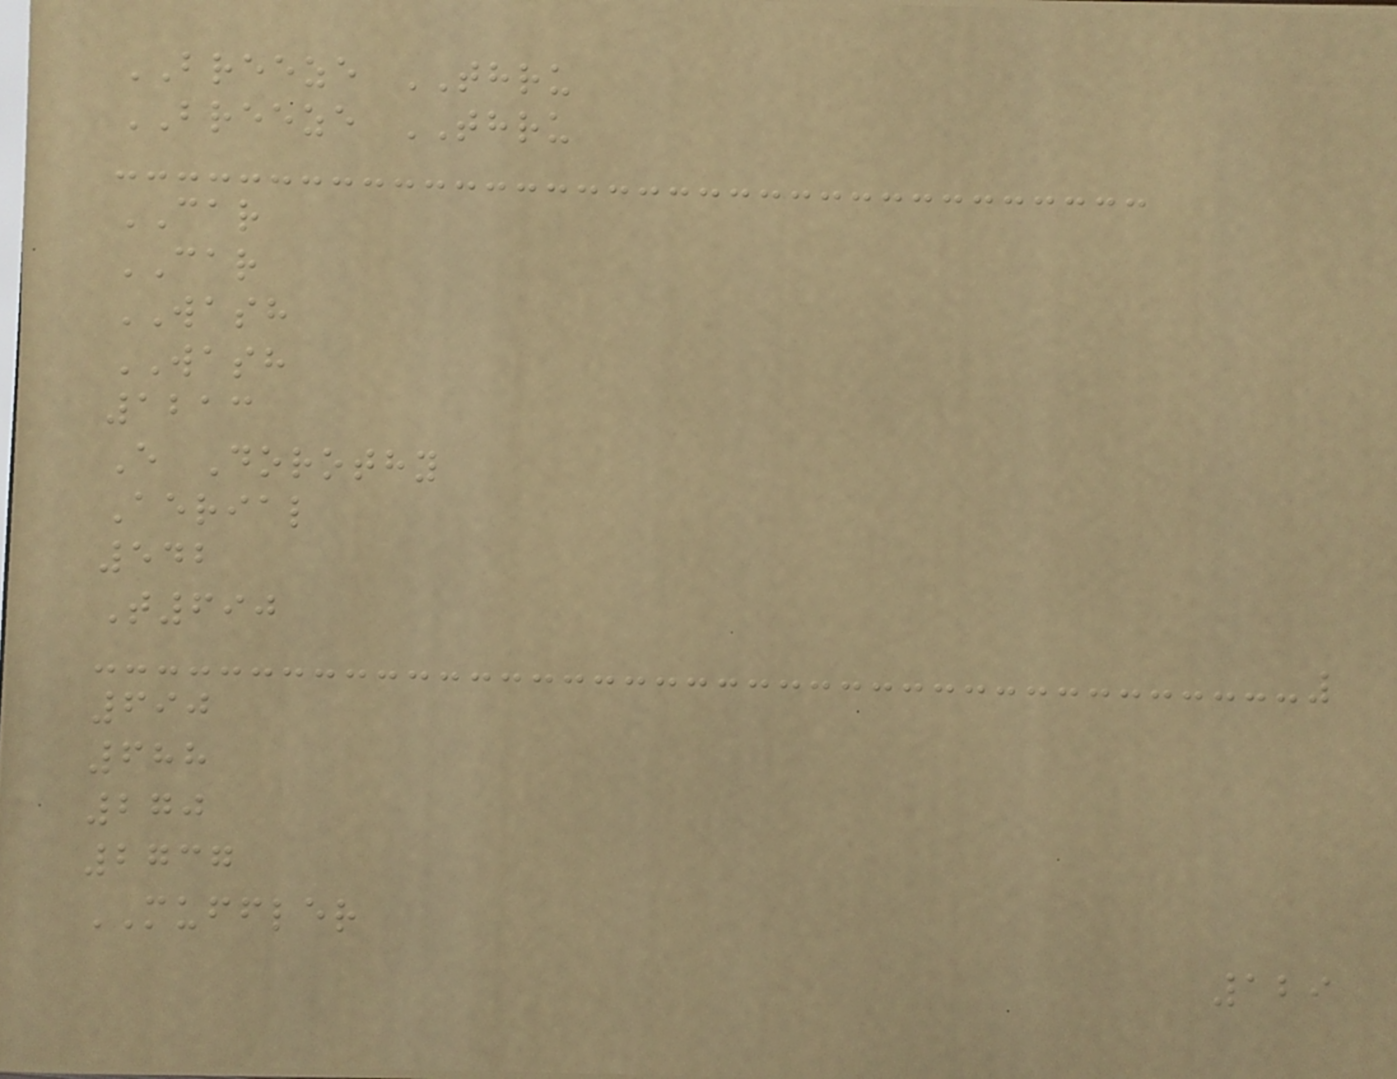BREEZE THRU
BREEZE THRU
CAR
CAR
WASH
WASH
1213
E Dorothy
Aerial
542
T690
690
688
270
2737
MUFFLER
129
